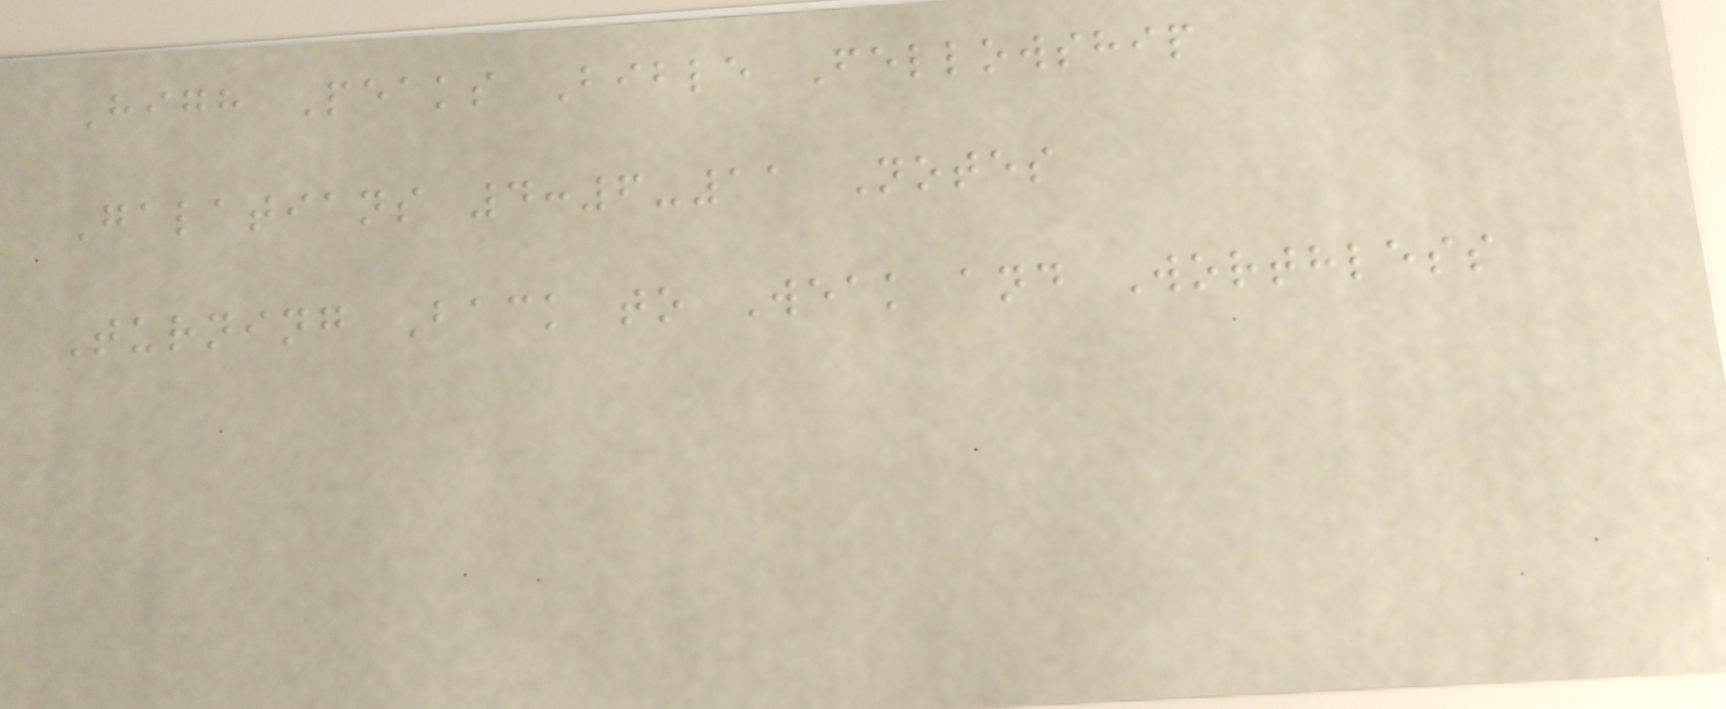High Peaks Bible Fellowship
Galatians 4:6-11 Notes
Turning Back to Weak and Worthless
